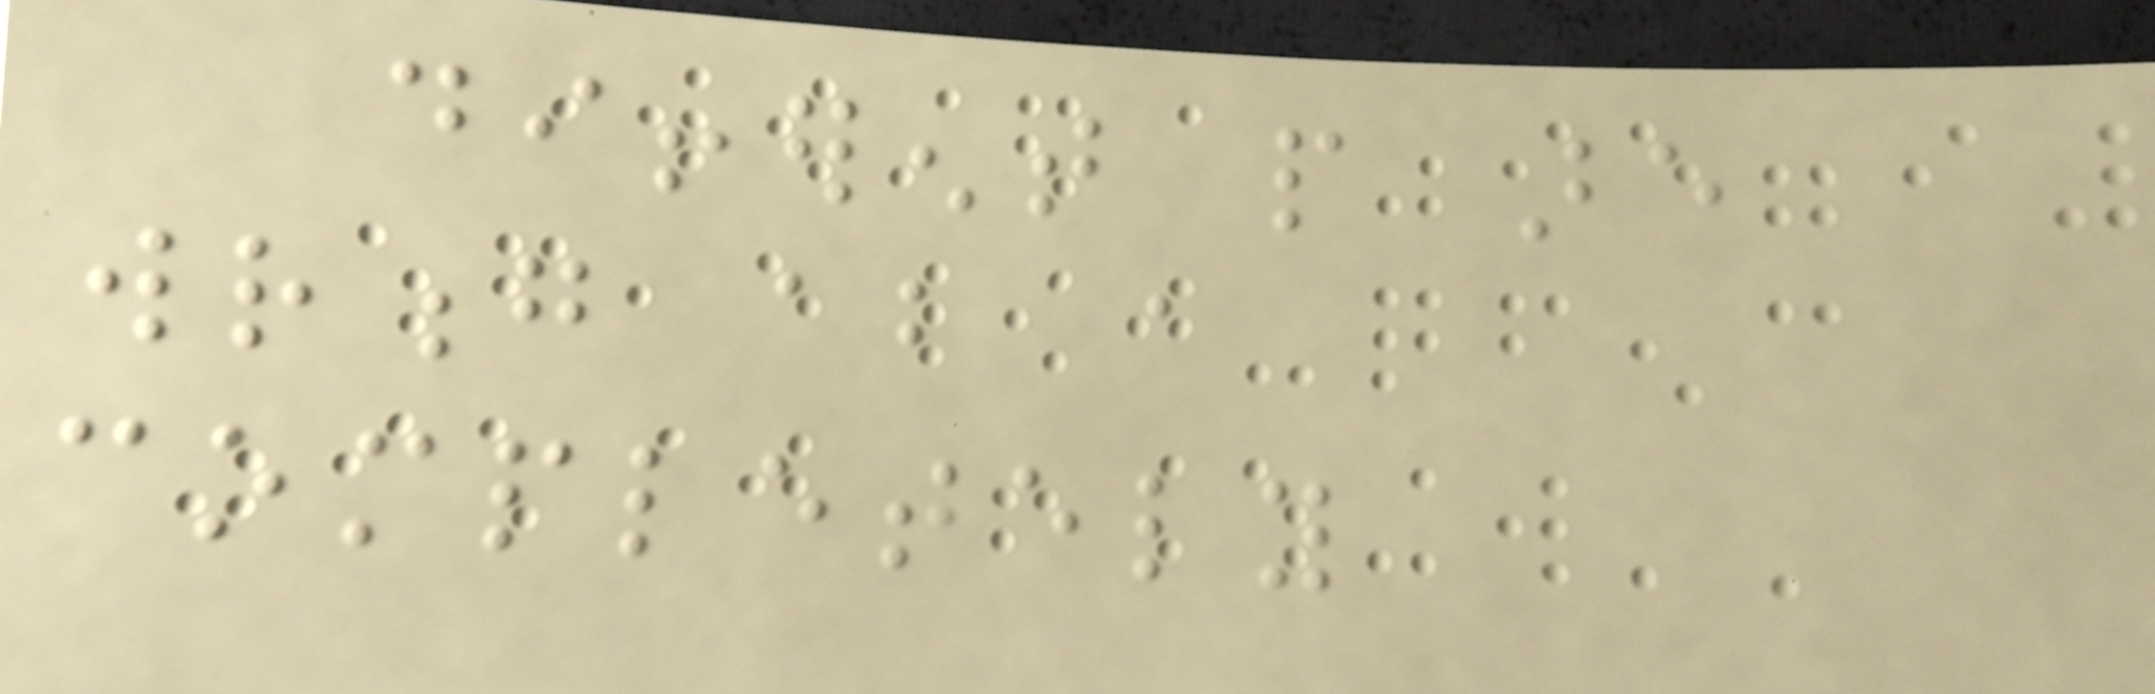different people are
wrong about a
completely
